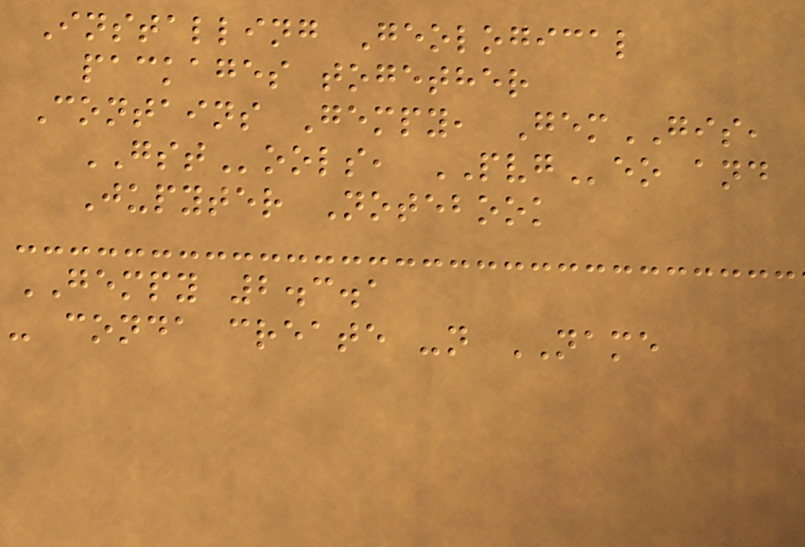Installing Geological
packages together
Contains Gempy, GemGIS,
GSTools, PVGeo and
Jupyter Notebook
GEMPY 2.3.1
- conda create -n NAME
